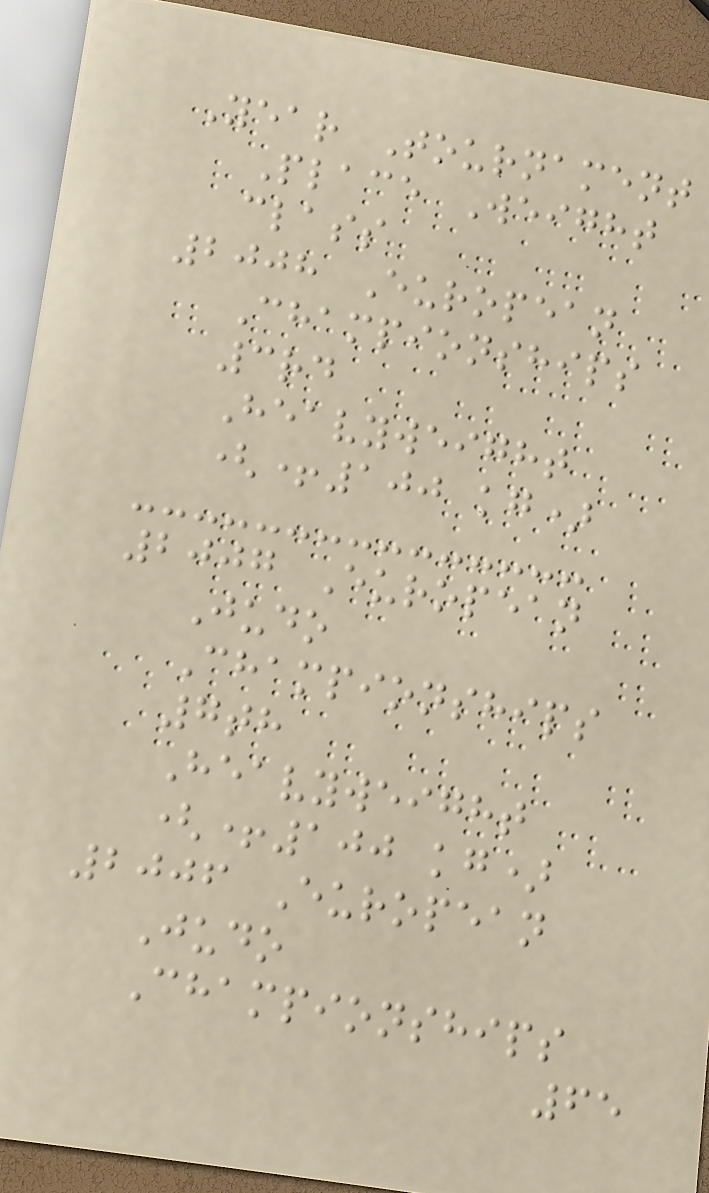Year Tournament
Place Weight
class
2008 European
Championships
3rd
Heavyweight
(+100 kg)
2007 European
Judo
Championships
7th
Heavyweight
(+100 kg)
2006 European
Judo
Championships
65
